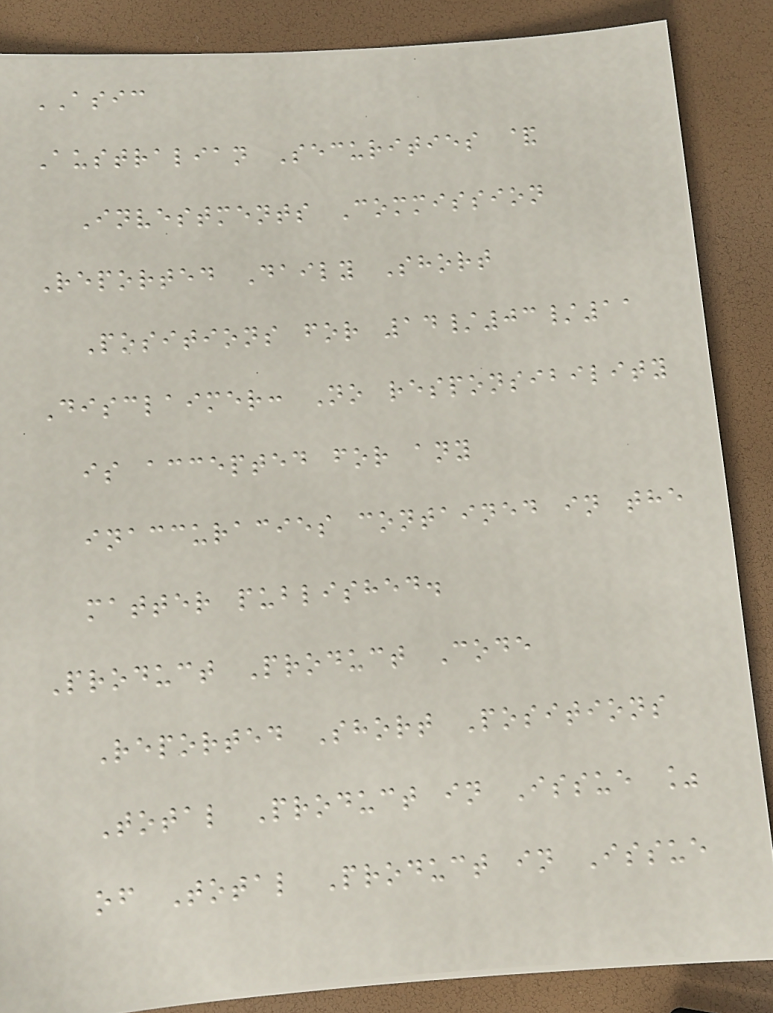ASIC
Australian Securities &
Investments Commission
Reported Daily Short
Positions for 14/03/11
Disclaimer: No responsibility
is accepted for any
inaccuracies contained in the
matter published.
Product Product Code
Reported Short Positions
Total Product in Issue %
of Total Product in Issue
